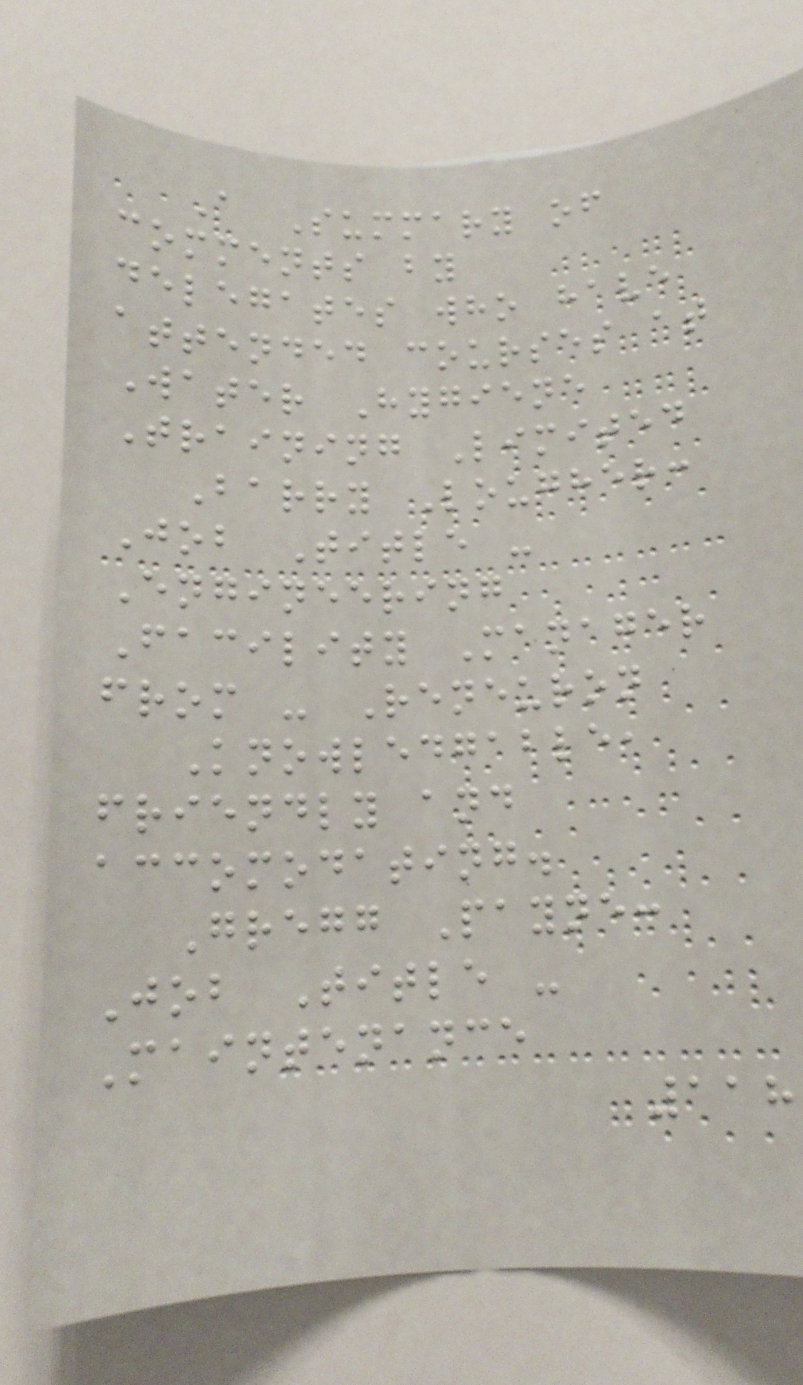A Summary of
comments by
delegates who have
attended courses at
Water Hygiene
Training Limited
Barry Lougher:
Job Title -
Engineering
Facility Manager
from - Reneuron
Knowledgable,
friendly and
accomodating.
Gregg Payne:
Job Title -
Maintenance
118
